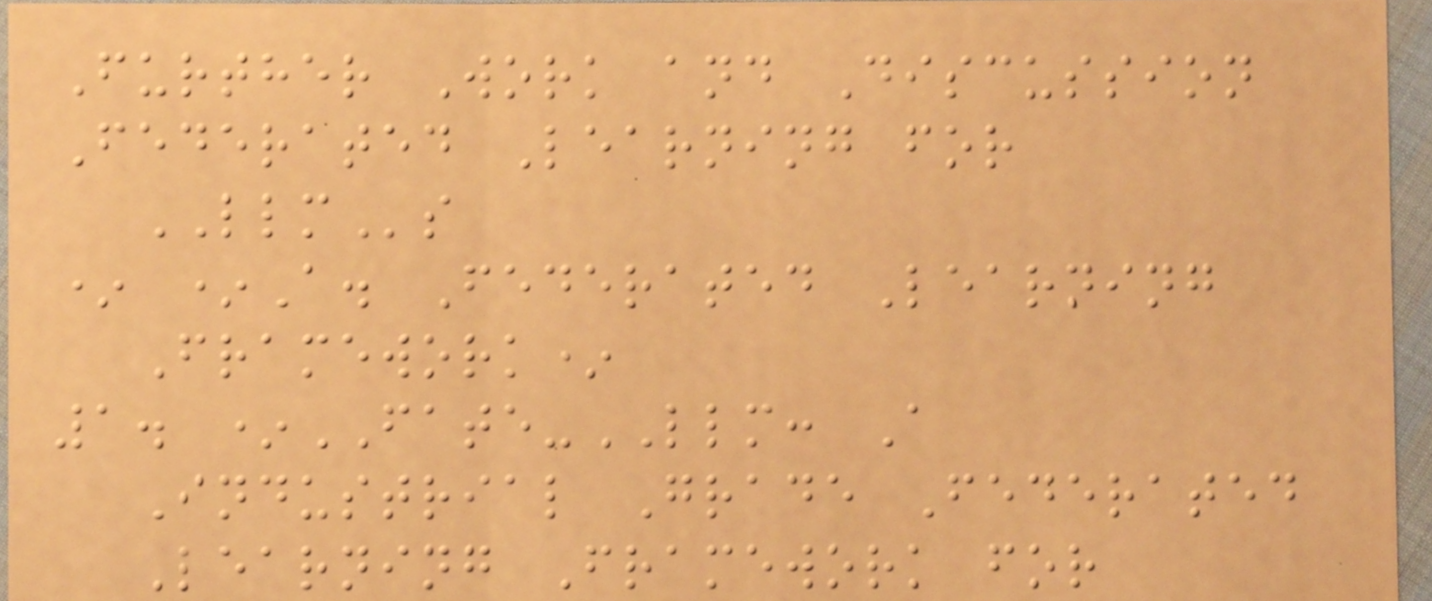Further Work and Discussion
Federated Learning for
LLMs
* *A. Federated Learning
Framework*
1. *FATE-LLM: A
Industrial Grade Federated
Learning Framework for
